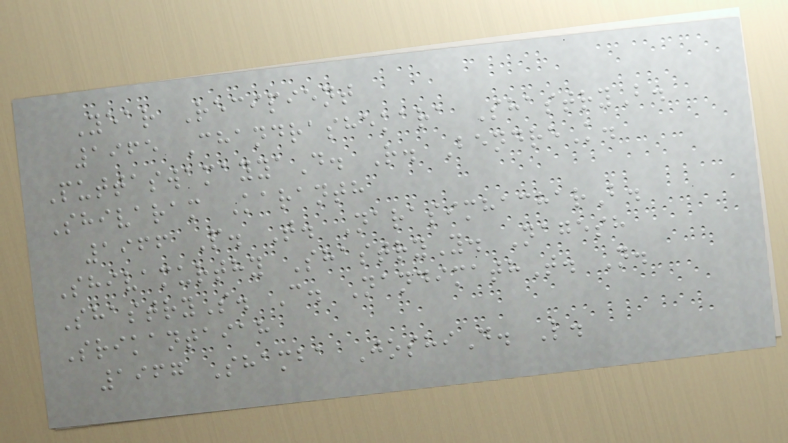Year Recipient
1965 Chandrashekara ShastryB.
PuttaswamayyaD. R. BendreK.
Shivaram Karanth
1966 P. T. NarasimhacharB.
Shivamurthy ShastryY. Nagesh
ShastryS. C. NandimathT. N.
Srikantaiah
1967 Shamba JoshiD. L.
